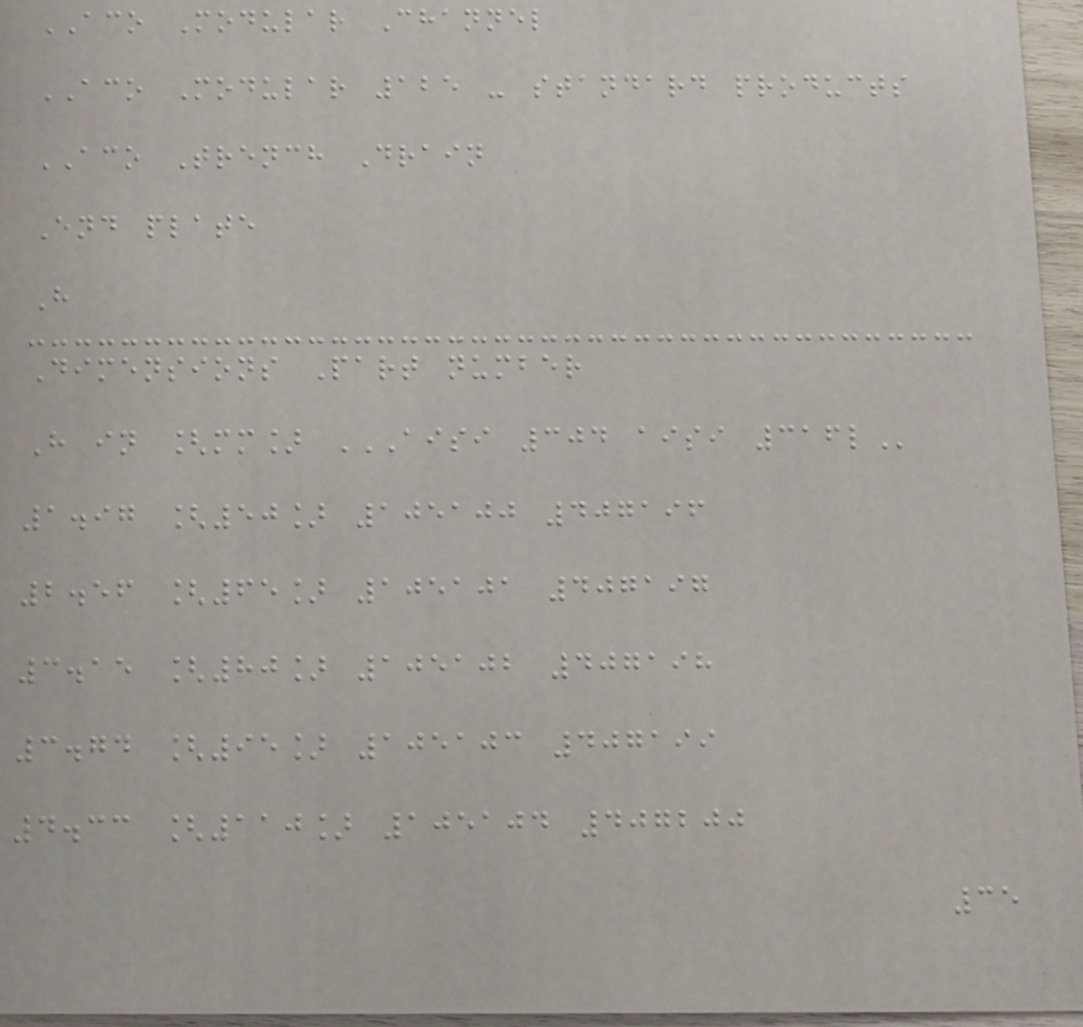ACO Modular Channel
ACO Modular 125 - standard products
ACO Trench Drain
End plate
H
Dimensions Part number
H in [mm] AISI 304 AISI 316L
1.97 [50] 105100 407196
2.56 [65] 105101 407197
3.15 [80] 105102 407198
3.74 [95] 105103 407199
4.33 [110] 105104 407200
35
